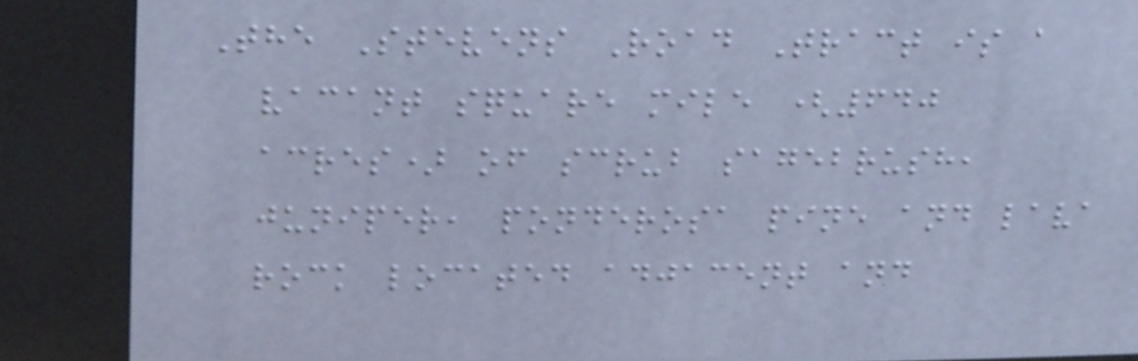The Stevens Road Tract is a
vacant square mile (640
acres) of scrub sagebrush,
juniper, ponderosa pine and lava
rock located adjacent and
